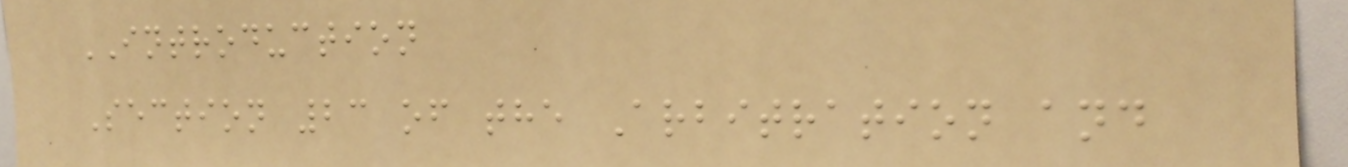INTRODUCTION
Section 23 of the Arbitration and
